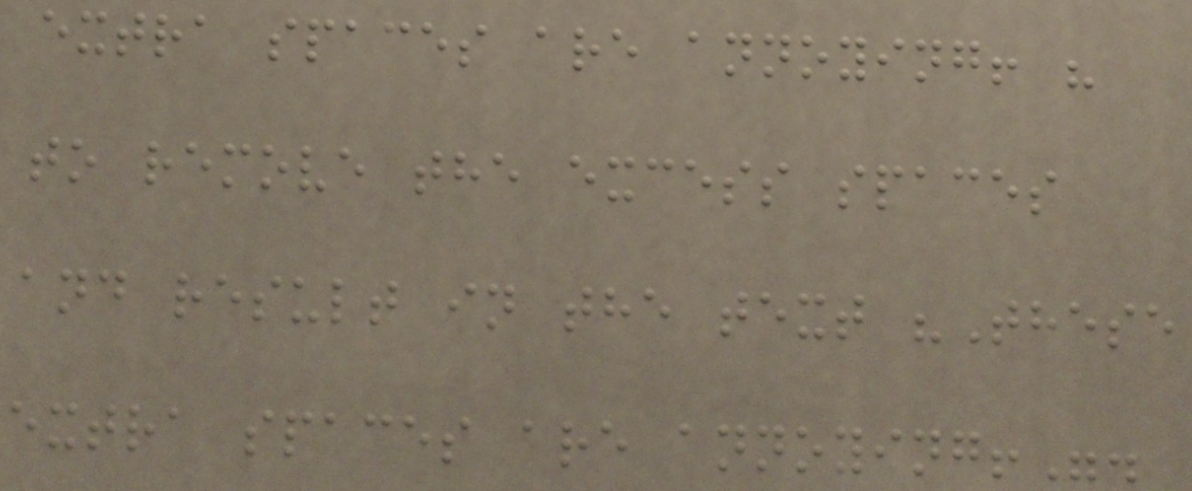extra spaces are annoying! "
to remove the excess spaces
and result in the text "These
extra spaces are annoying!".
